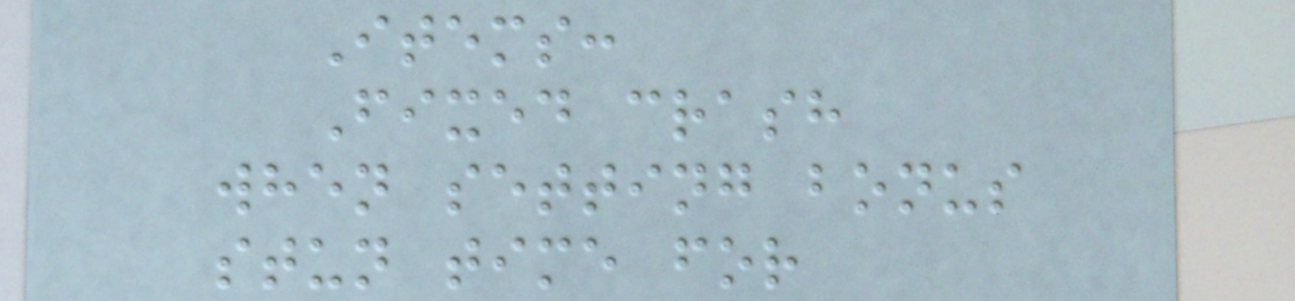Items:
Fixed crash
when setting bonus
stun time for
